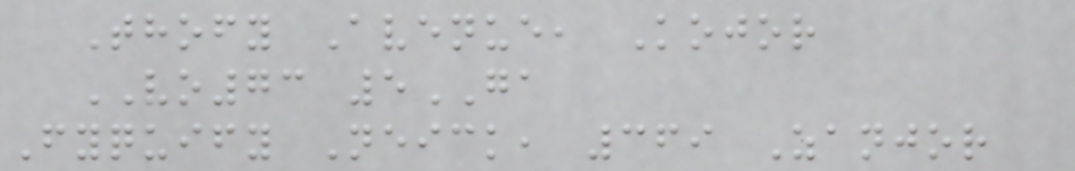Thofy Avenue, Kojor
VO73 5GA
Fyquify Neick, 369 Zanjor
